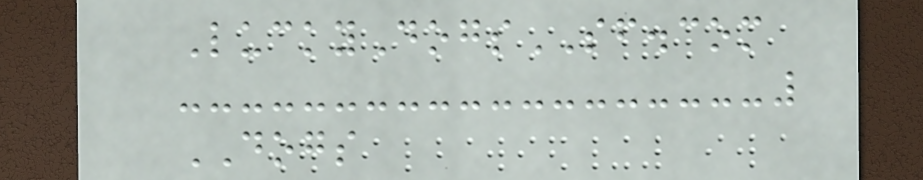LuckyDogsSF.com
DOGS
